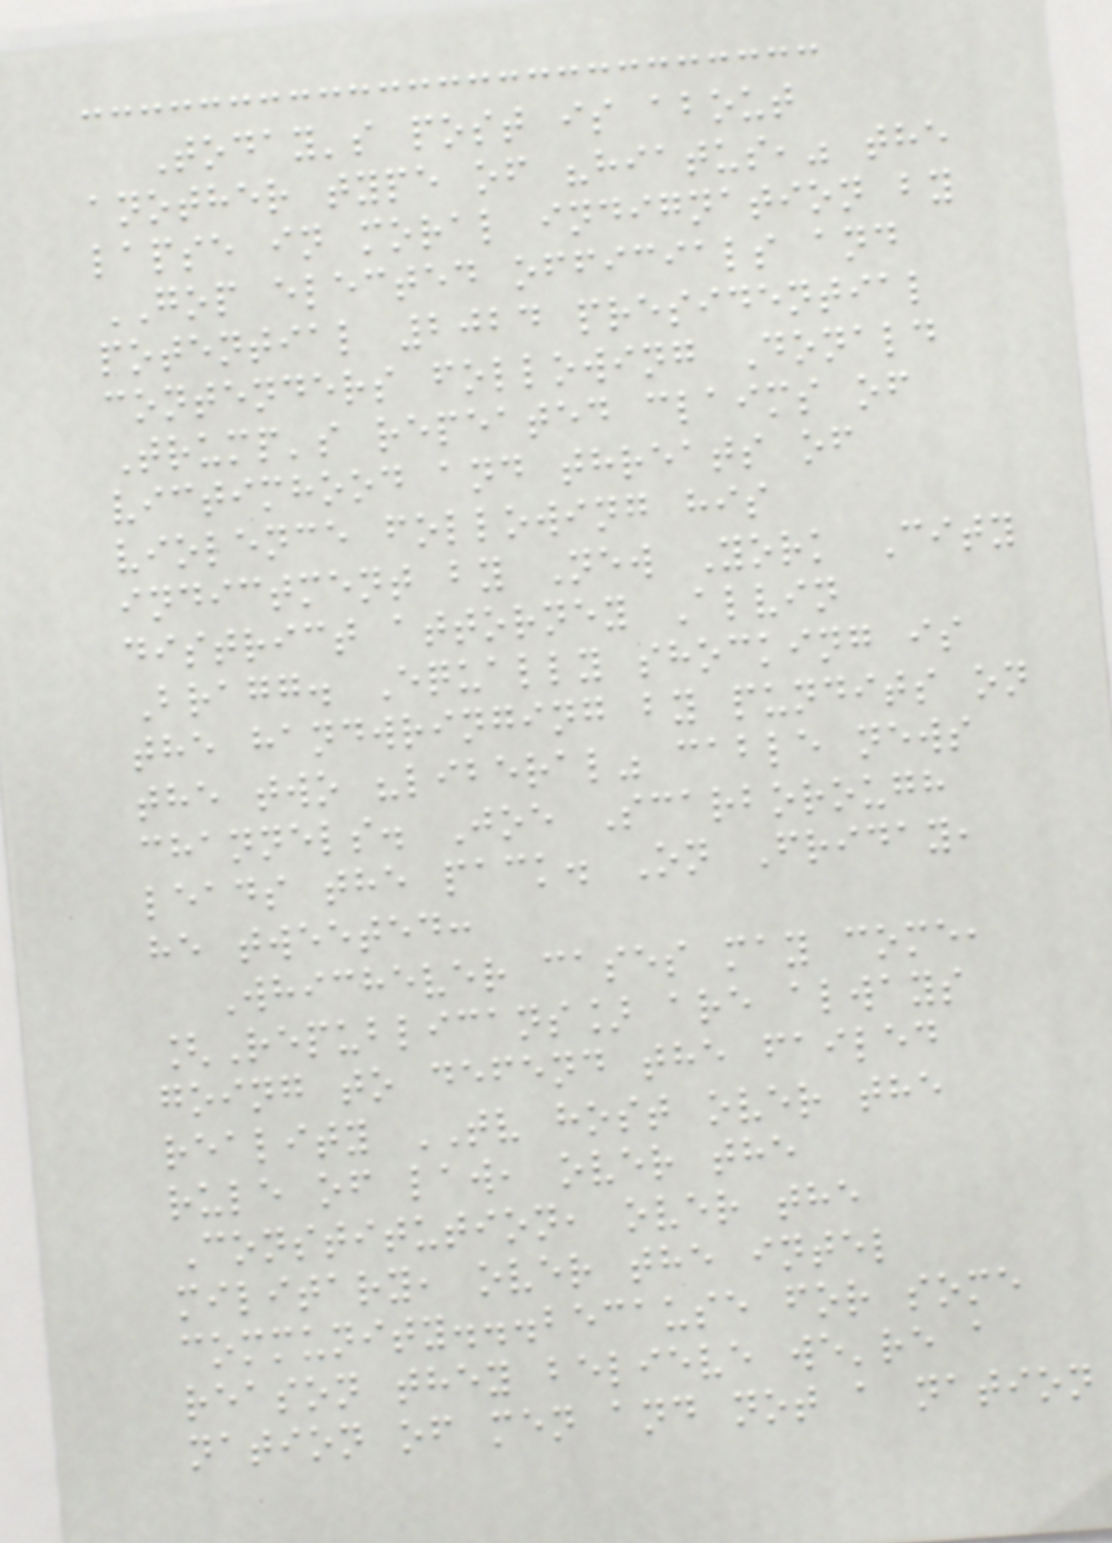Today's post is about
another type of "hiatus," the
lapse in moral indignation by
GOP elected officials and
potential 2024 presidential
contenders following Donald
Trump's repeated claims of
victimhood and threats of
violence following his
indictment by New York City
district attorney Alvin
Bragg. Equally shocking is
the handwringing by pundits on
the two "liberal" cable news
channels. Joe Scarborough
leads the pack. On Friday,
he tweeted:
Whichever cases may come,
[Republicans] are always
going to defend the failed
reality TV host over the
rule of law, over the
Constitution, over the
military, over the intel
community...because for some
reason they believe we're a
nation of men and not a nation
